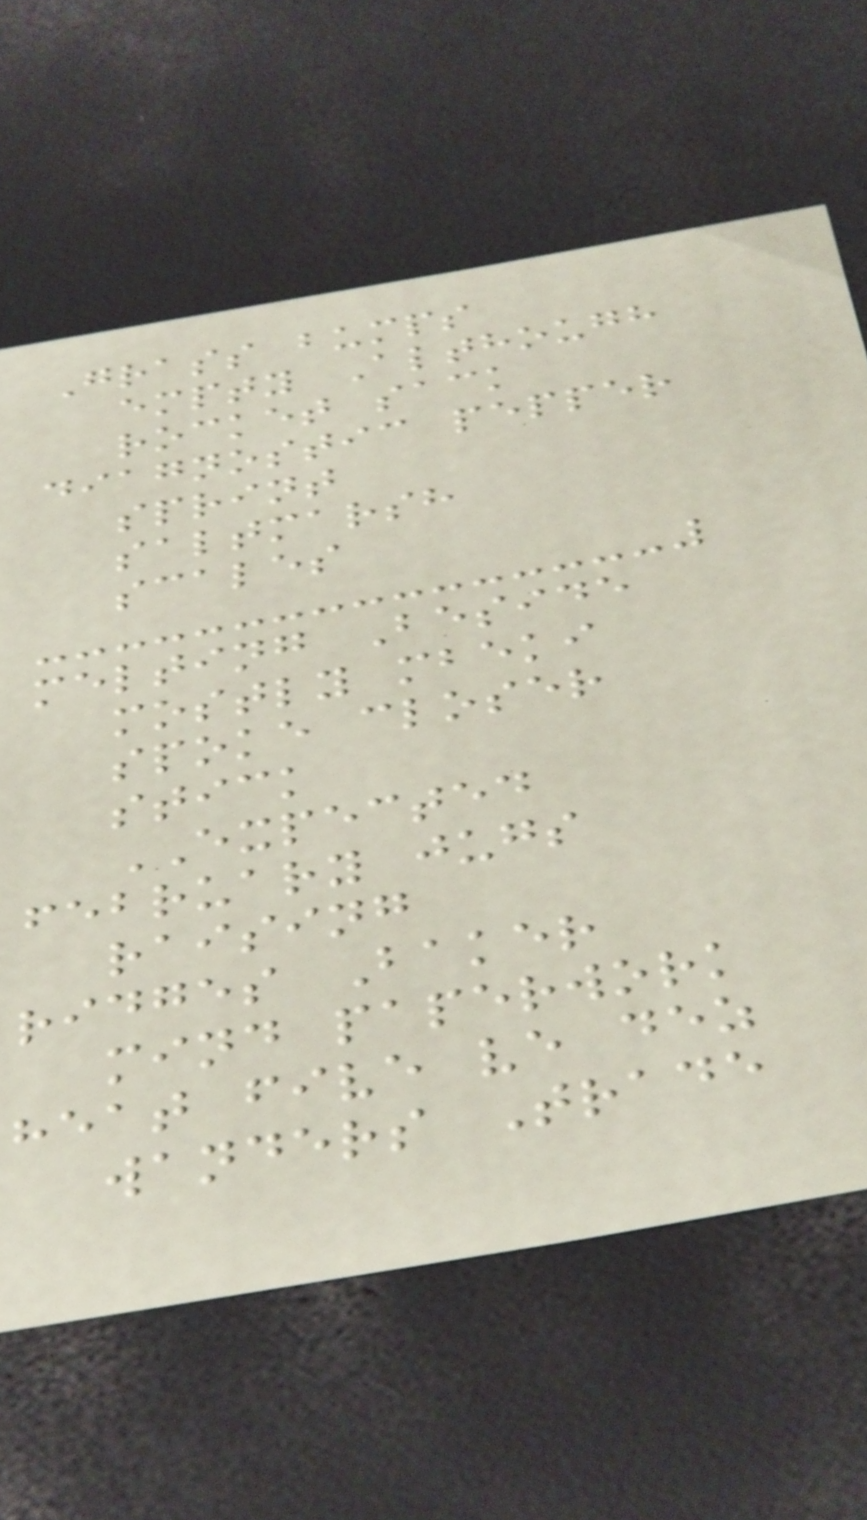Grass bumps
empty Although
rocket sack
diagnostic pepper
sprint
saltmarsh
scales
melting Beside
mostly mbeki
spoke closer
stick
EXPECTED
february jugs
raising
ridges Baker
mind paperwork
heat five ve dez
wanders Trade
